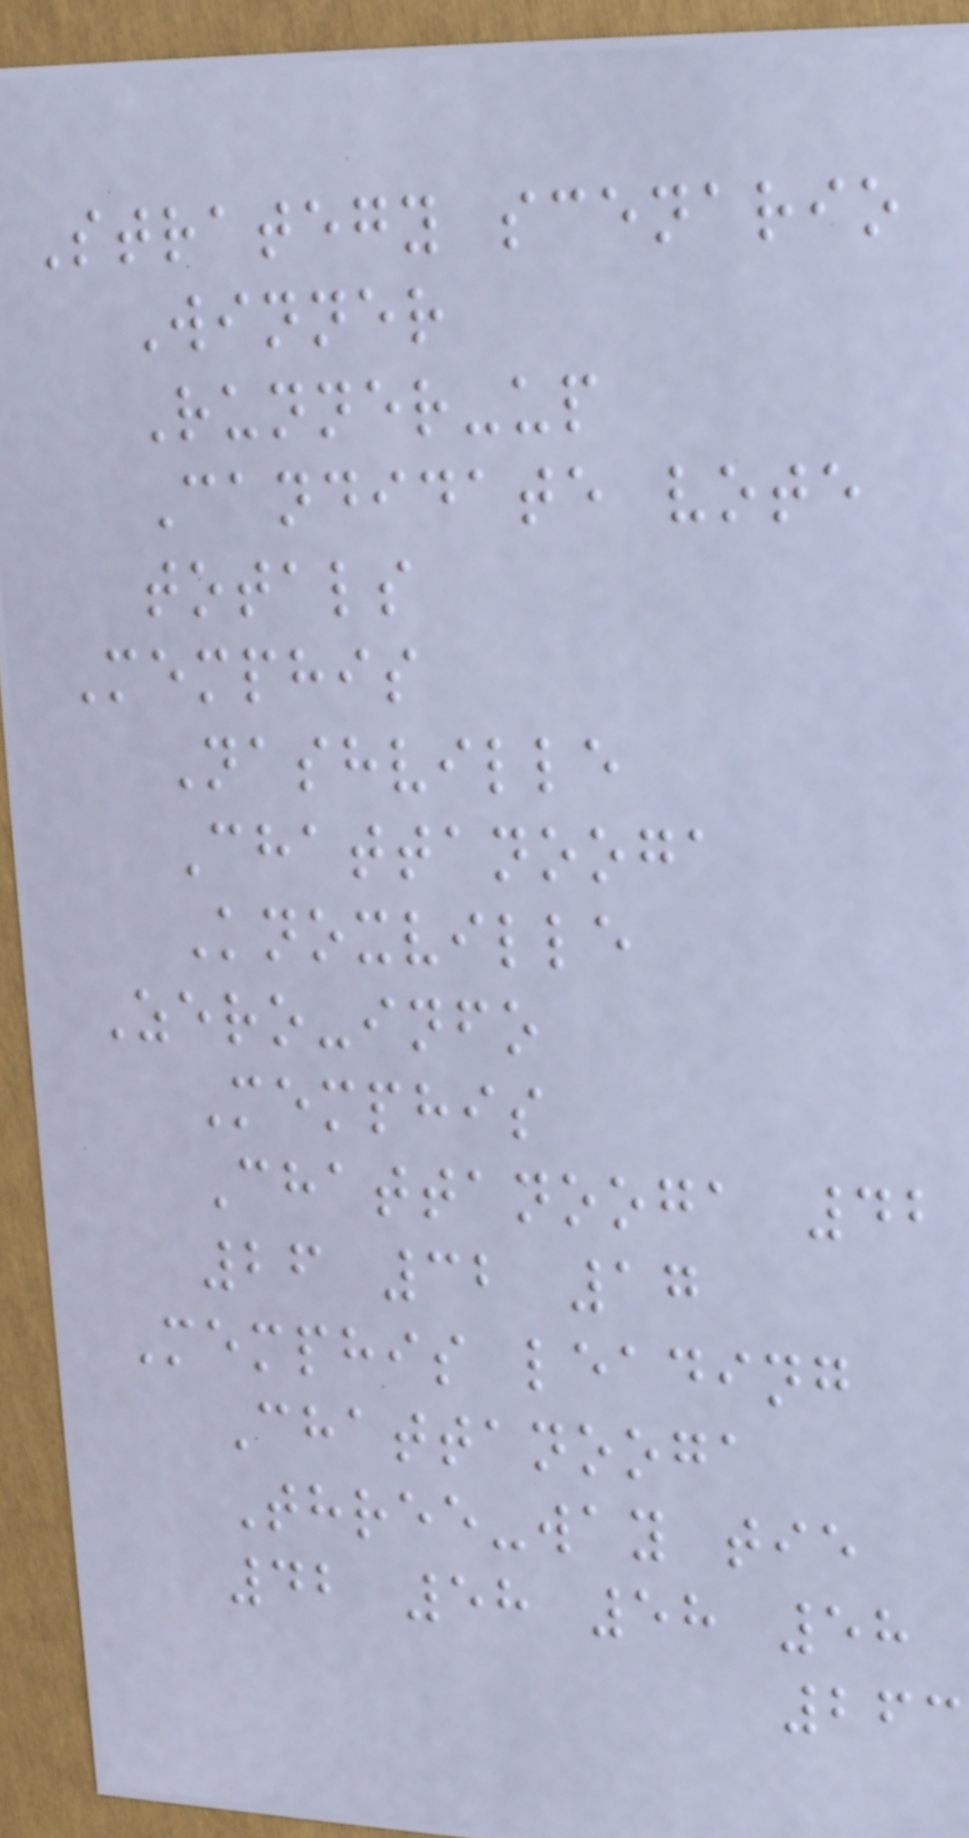Strategy scenario
Winner
Runner-up
Candidate vote
totals
Memphis
Nashville
Chattanooga
Knoxville
Zero-info
Memphis
Chattanooga 42
26 32 17
Memphis leading
Chattanooga
Three-way tie
42 58 58 58
263
